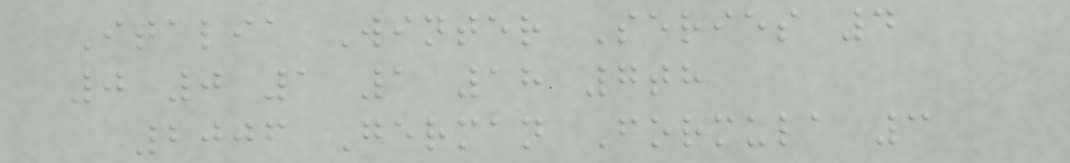Italia Winter Series 4
0 0 1 1 18 7th
2006 German Formula 3
